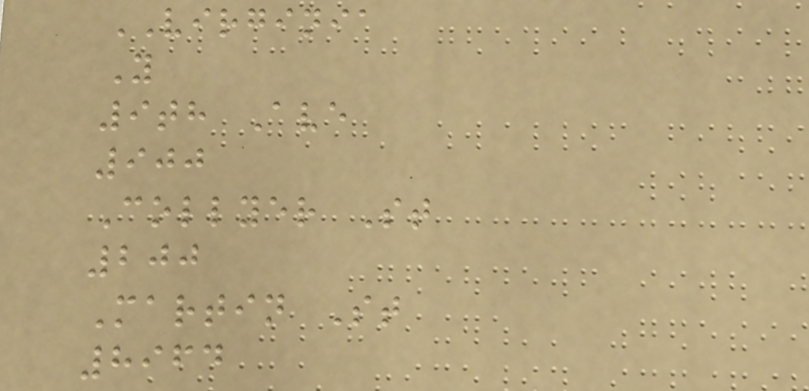VIRGINIA
Y
9th Ave
900
Collyer St
200
Martin St
8964
